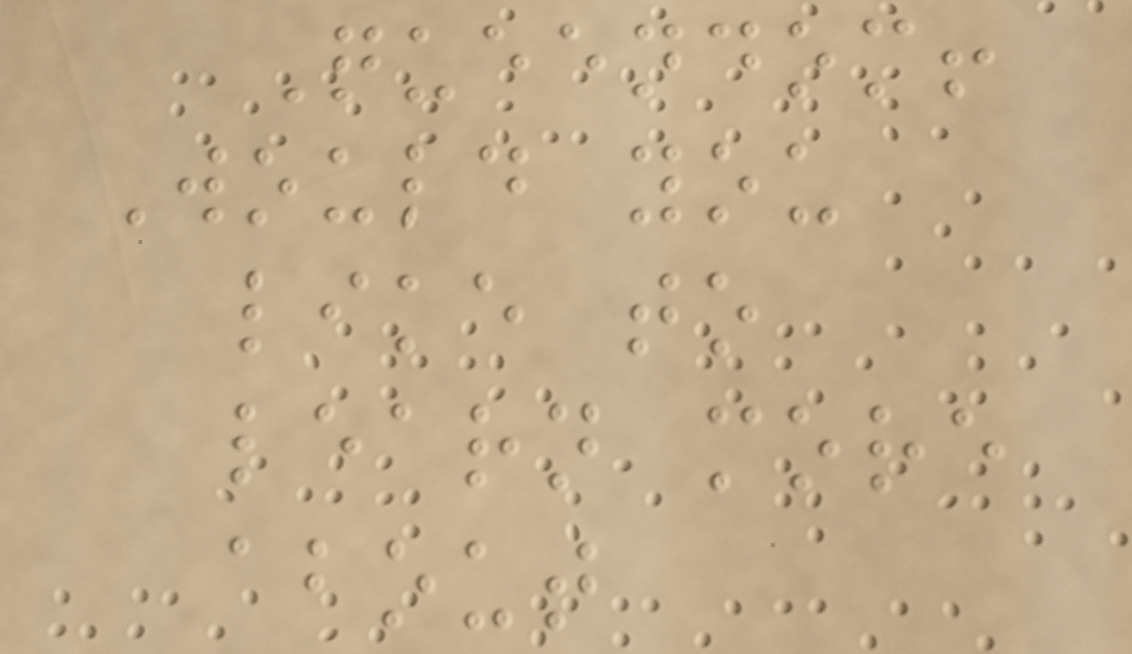Queendom!
Would you
like to
learn more
about
